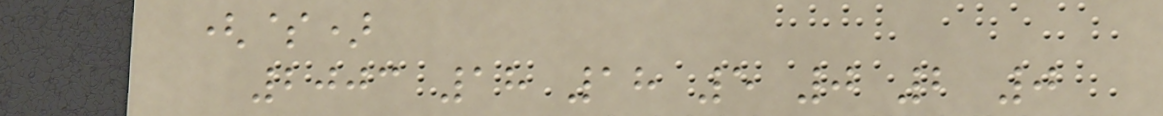($)
2003 18 18 5 0 2 0
